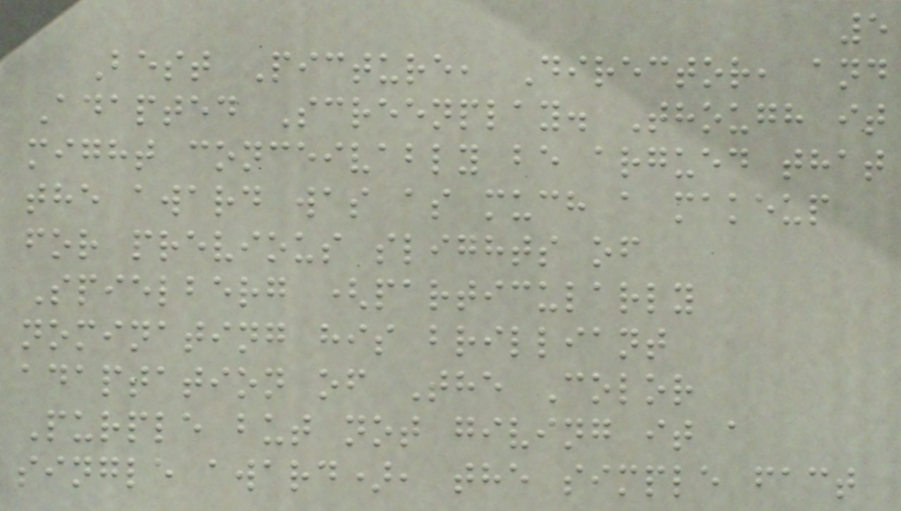5
Best Picture, Director, and
Adapted Screenplay. Though it
might conceivably be argued that
the award was as much a makeup
for previous slights of
Spielberg (particularly
nominating his brilliant
adaptation of The Color
Purple but not giving it a
single award), the simple fact
